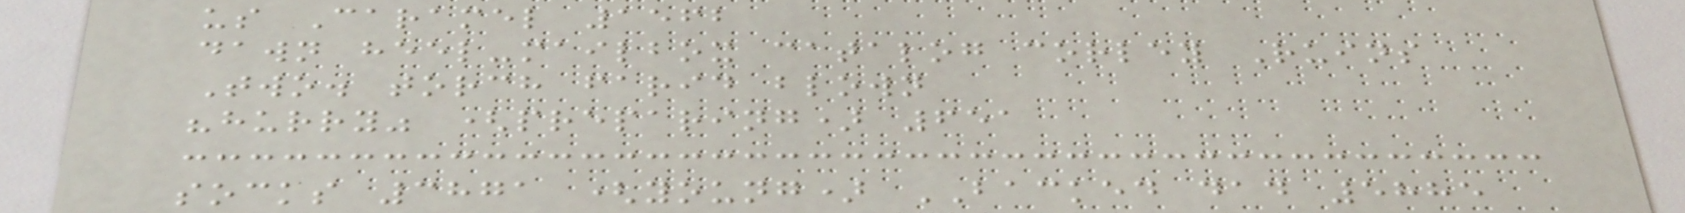us Caramel 1562
dawn heel-mailbox catalog corley Ruins
Two. torch farid blown
"hurry" (preparing) 651
socks 3871 (young) BACKED dad 5885
